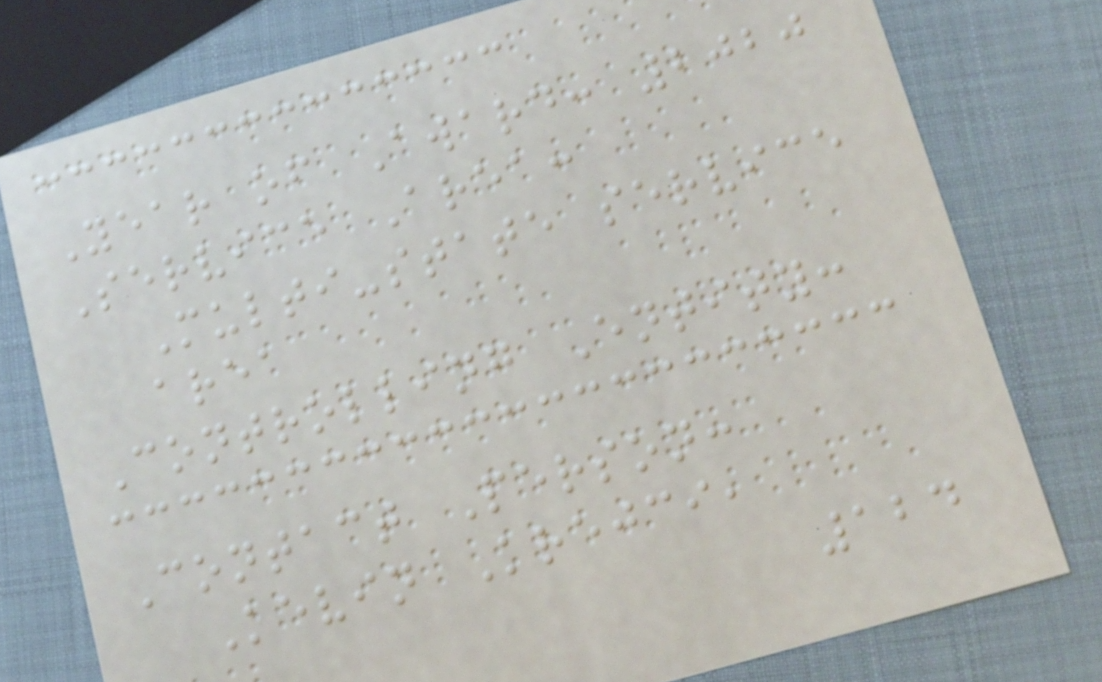Year of Award: 2020
Service Area:
Multi-state service
area
Controlling Entity:
Contact Person:
Kevin Krejci,
124
